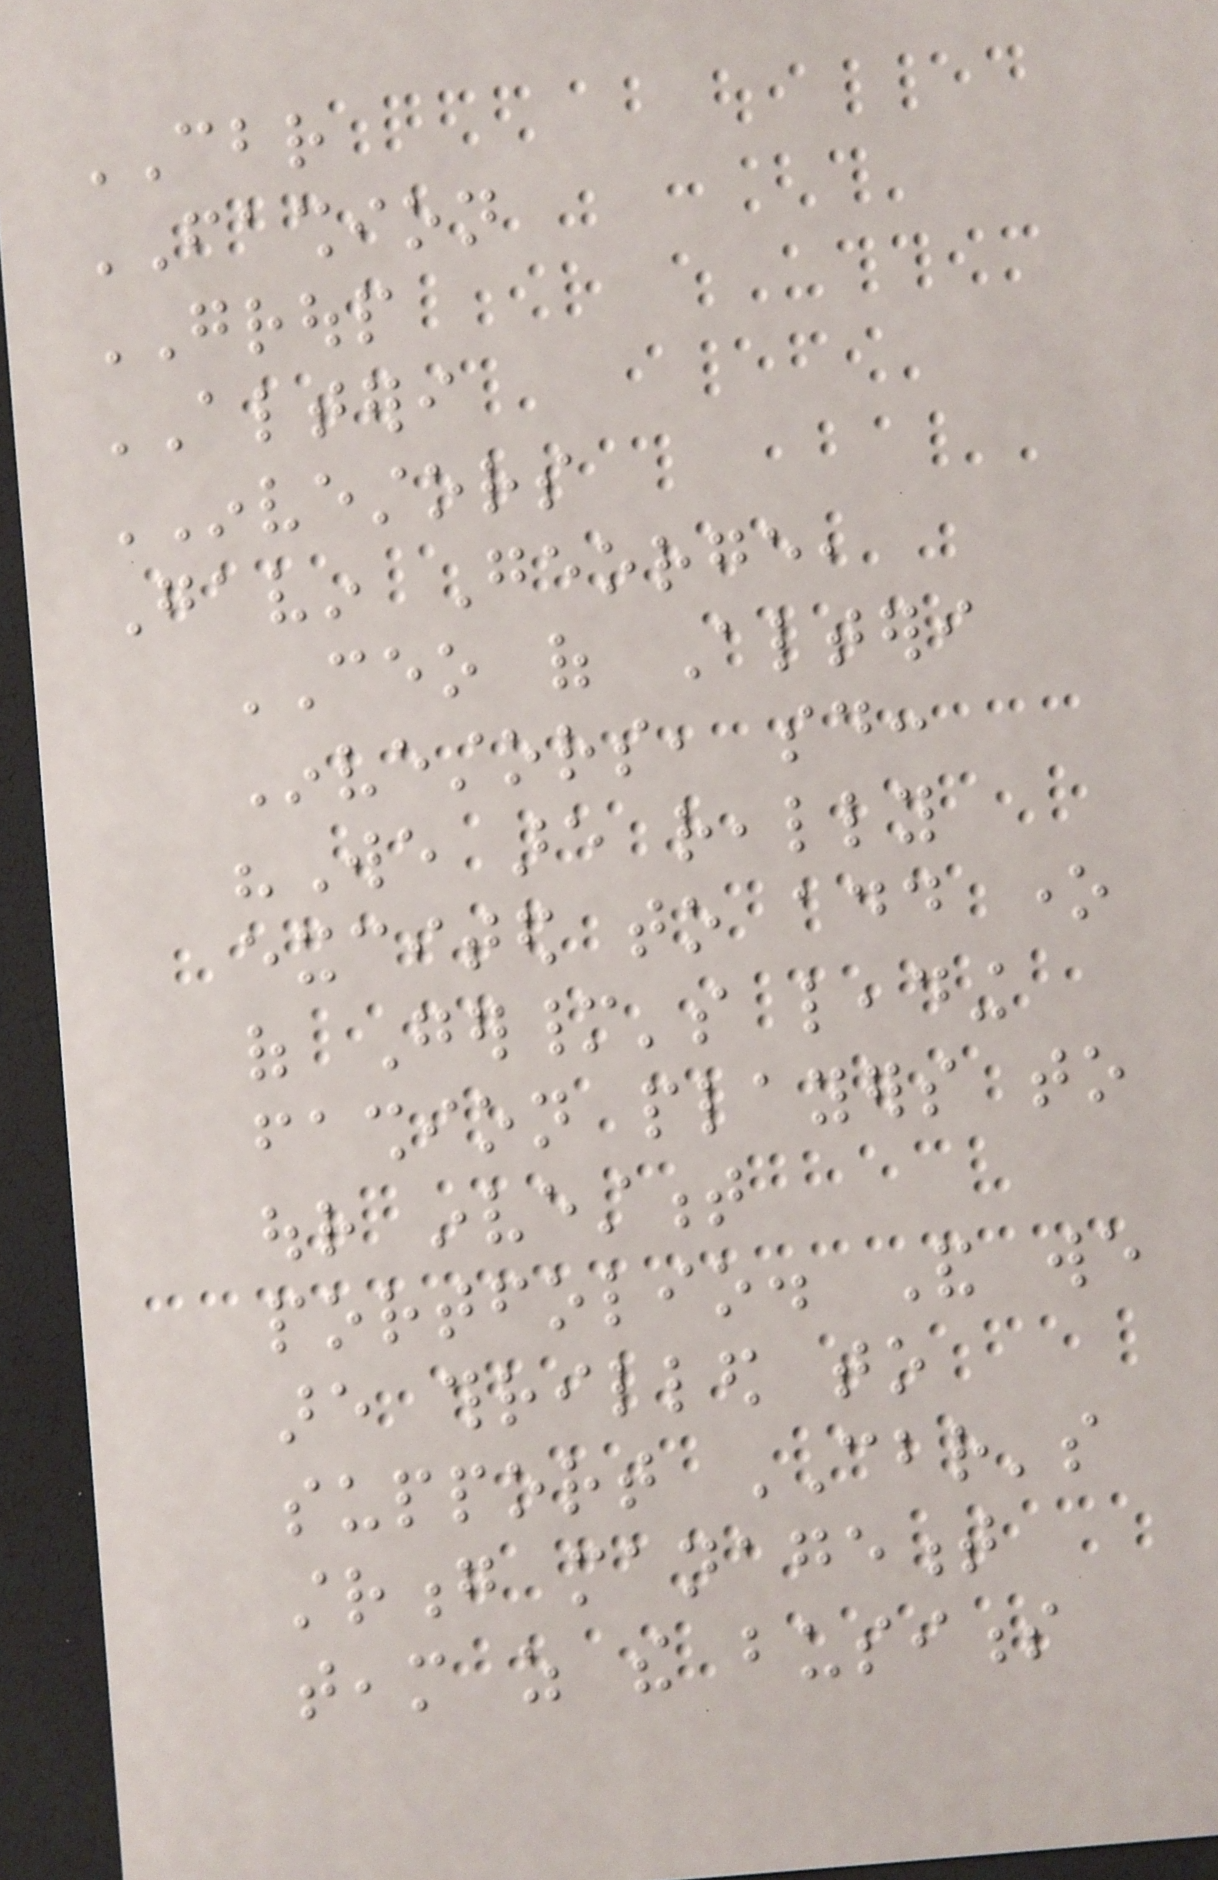CBR
FASHION
GROUP
ALTERI
INVESTORS
Gavin George,
CEO of Alteri
Investors, said:
"We are really
excited to add one
of Germany's leading
fashion players to
our investment
portfolio. And we
are thrilled to
support CBR's
strong management
team as the business
